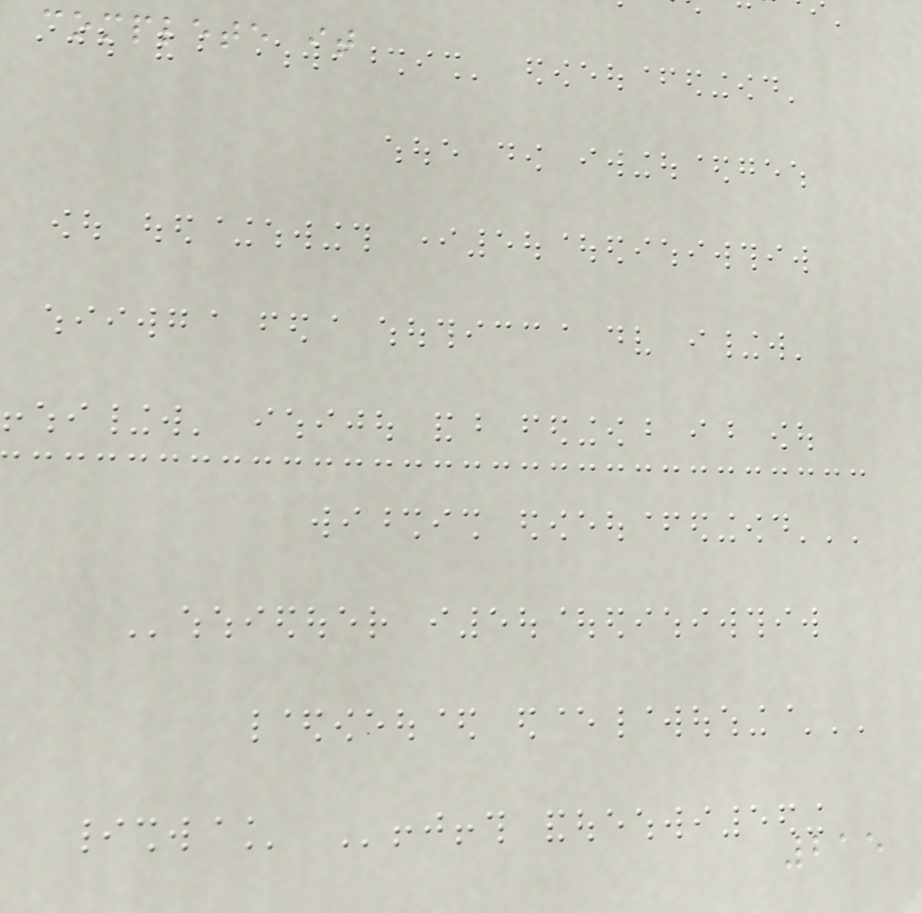complete it
215
